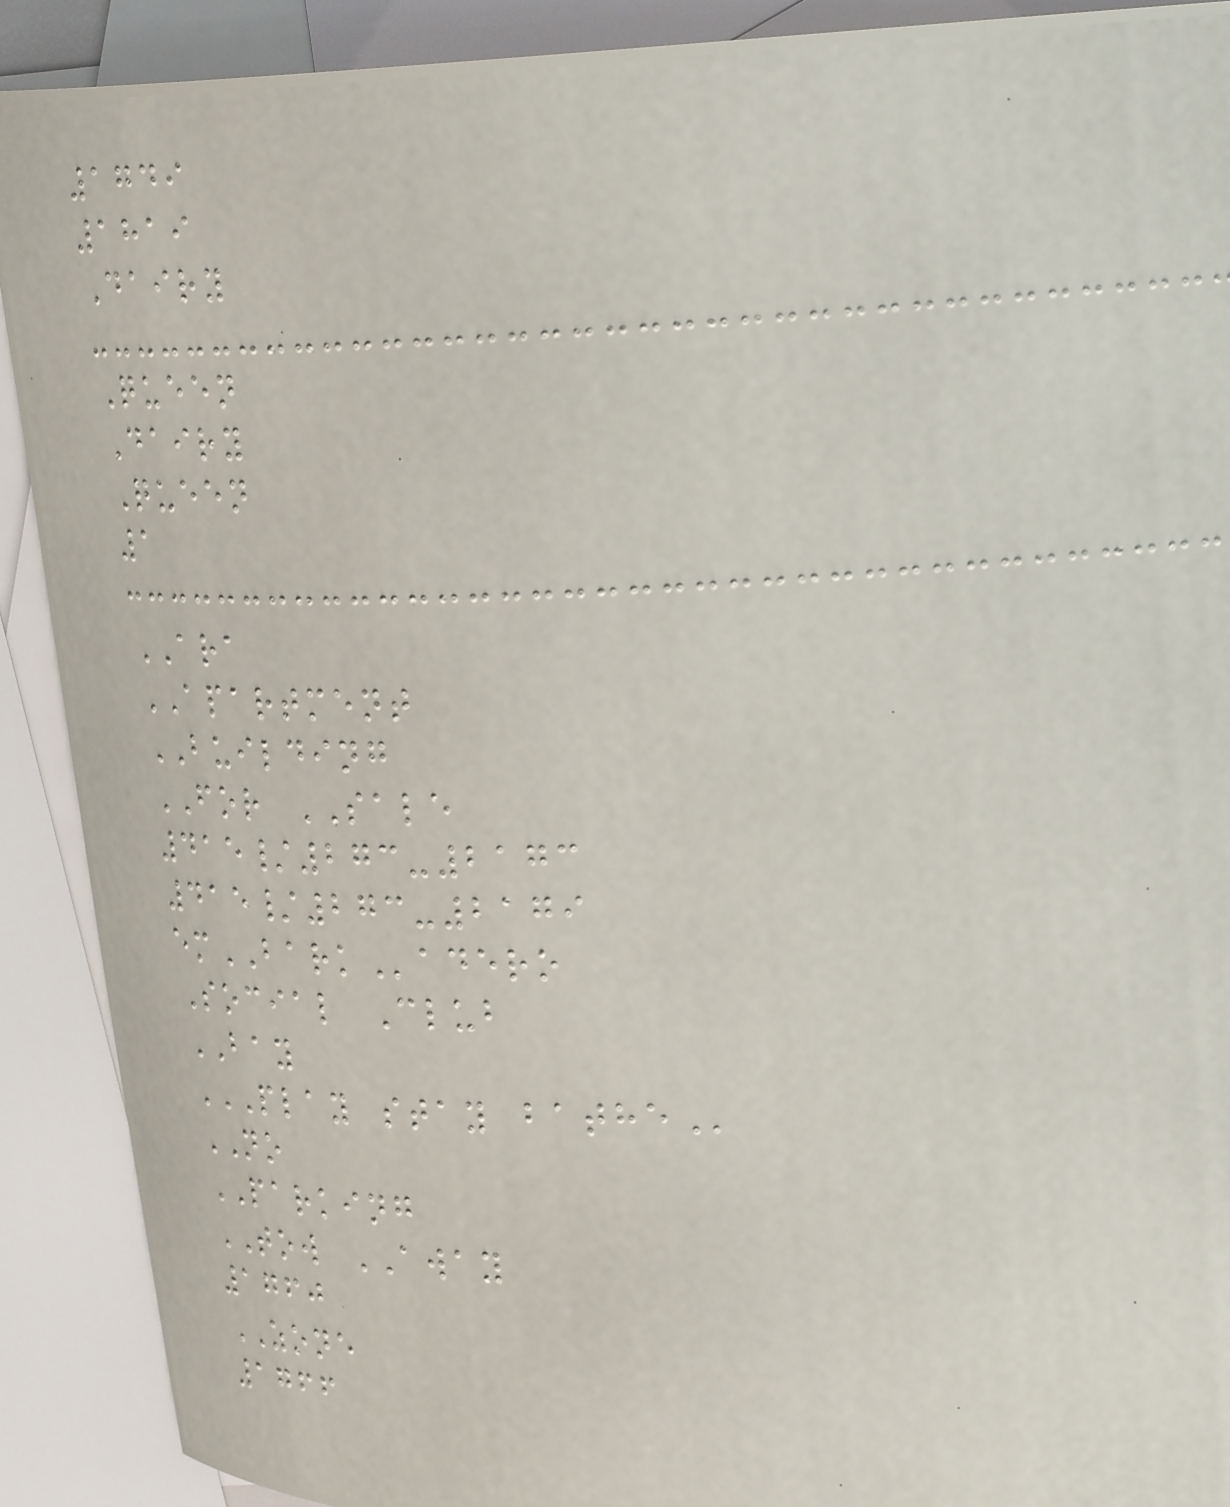1749
1819
Dairy
Queen
Dairy
Queen
1
ARA
APARTMENT
BUILDING
FOR SALE
415/273-2173
415/273-2179
emBARKadero
Social Club
BAY
PLAY STAY BATHE
NO
PARKING
TOW AWAY
1760
ZONE
1766
